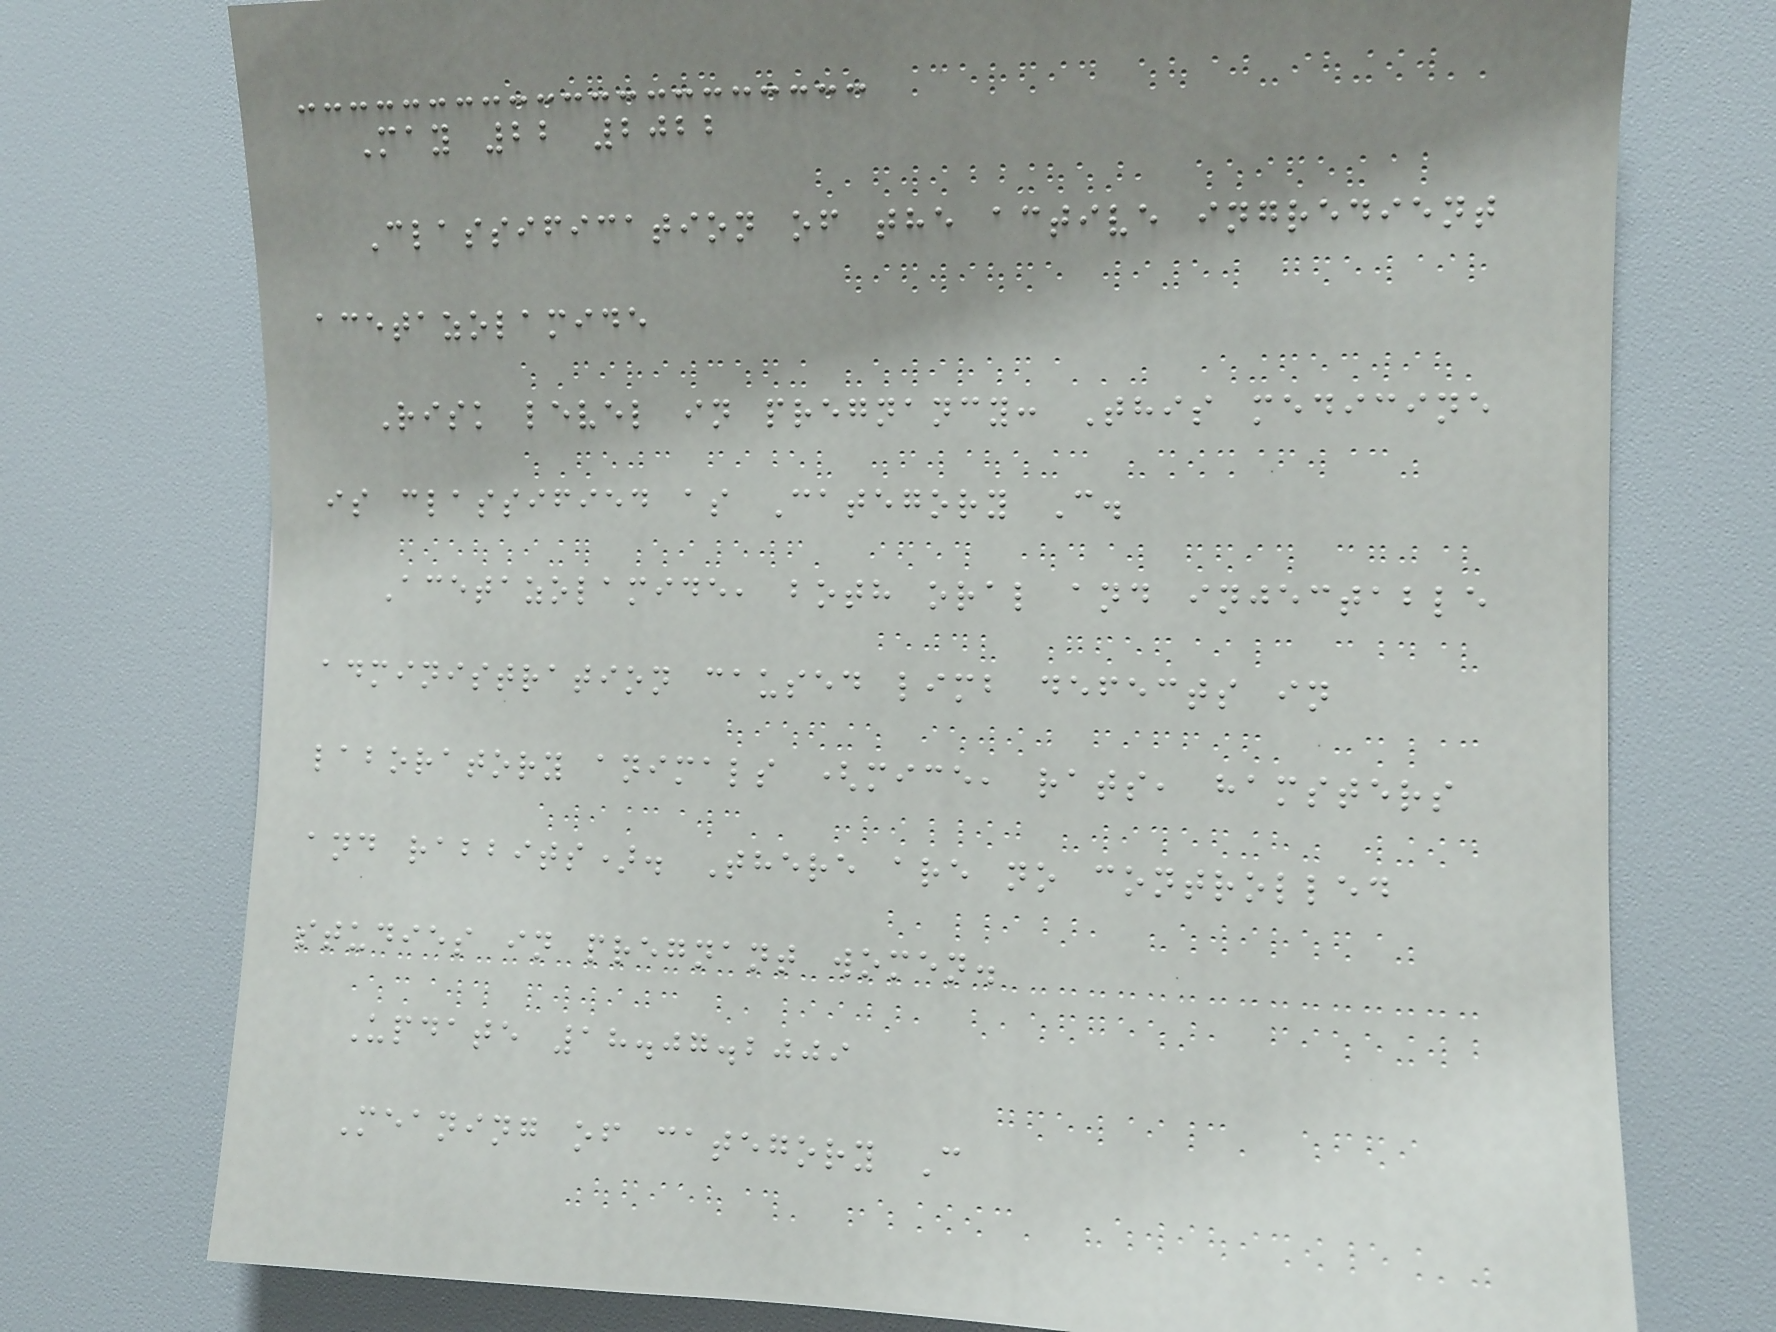May 22 2022
Classification of the active ingredient
acetazolamide
Risk level in pregnancy: This medicine
is classified as Category C.
Acetazolamide, both oral and injectable
administration caused limb defects in
laboratory animals (mice, rats, hamsters
and rabbits). There are no controlled
studies in pregnant women.
Update 18.07.2009
Meaning of category C
